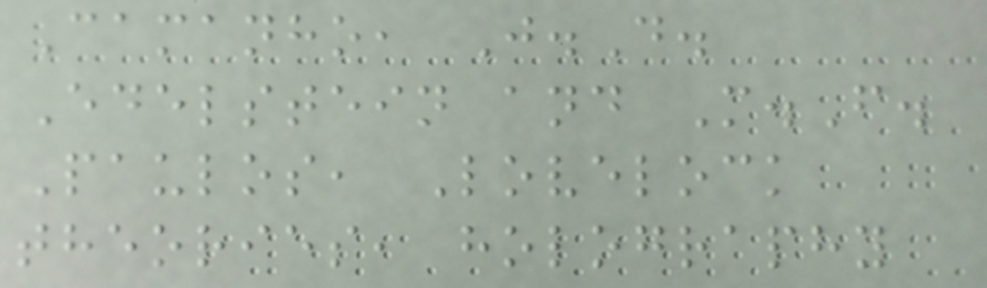Camanho, J.D.
Edelstein and M.F.
Paulos, Lovelock
theories, holography
